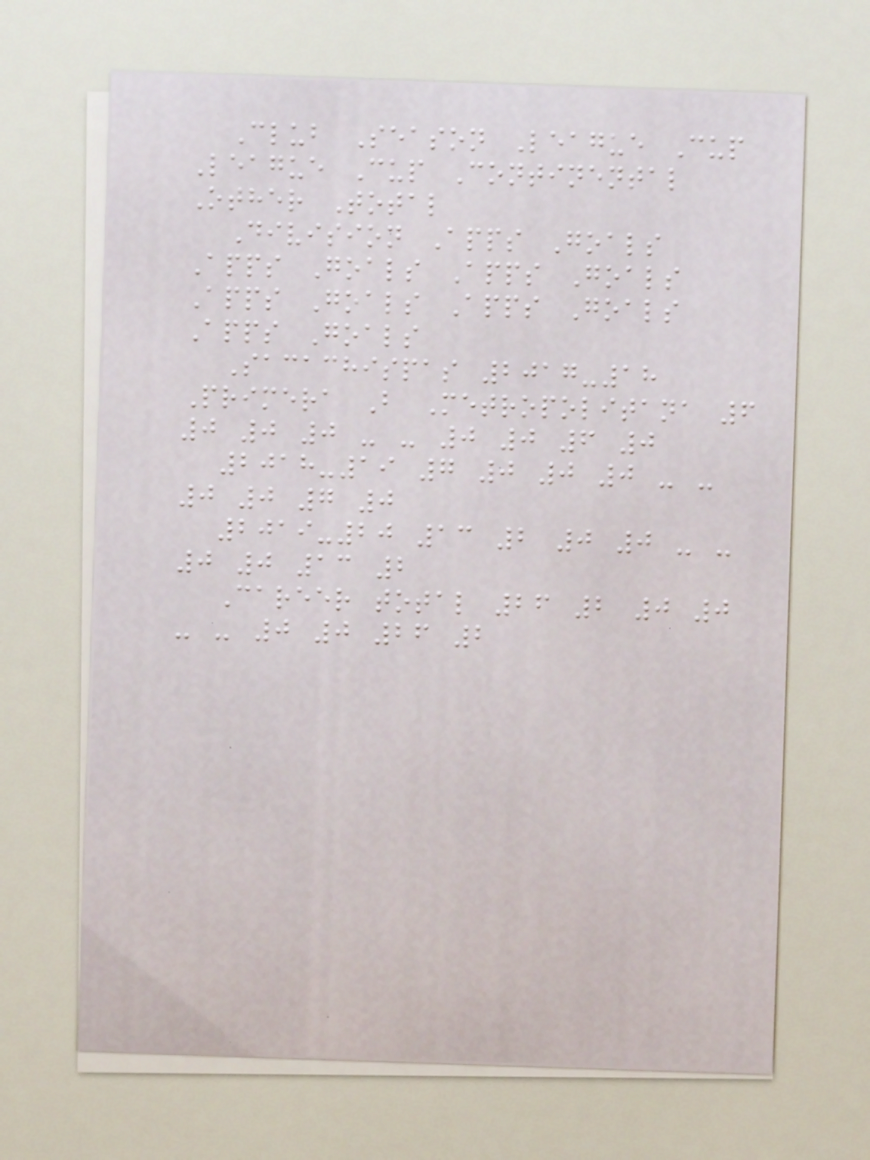Club Season League Cup
League Cup Continental
Other Total
Division Apps Goals
Apps Goals Apps Goals
Apps Goals Apps Goals
Apps Goals
Sacachispas 2017-18
Primera B Metropolitana 6
0 0 0 - - 0 0 6 0
2018-19 7 0 0 0 - -
0 0 7 0
2019-20 13 2 0 0 - -
0 0 13 2
Career total 26 2 0 0
- - 0 0 26 2
